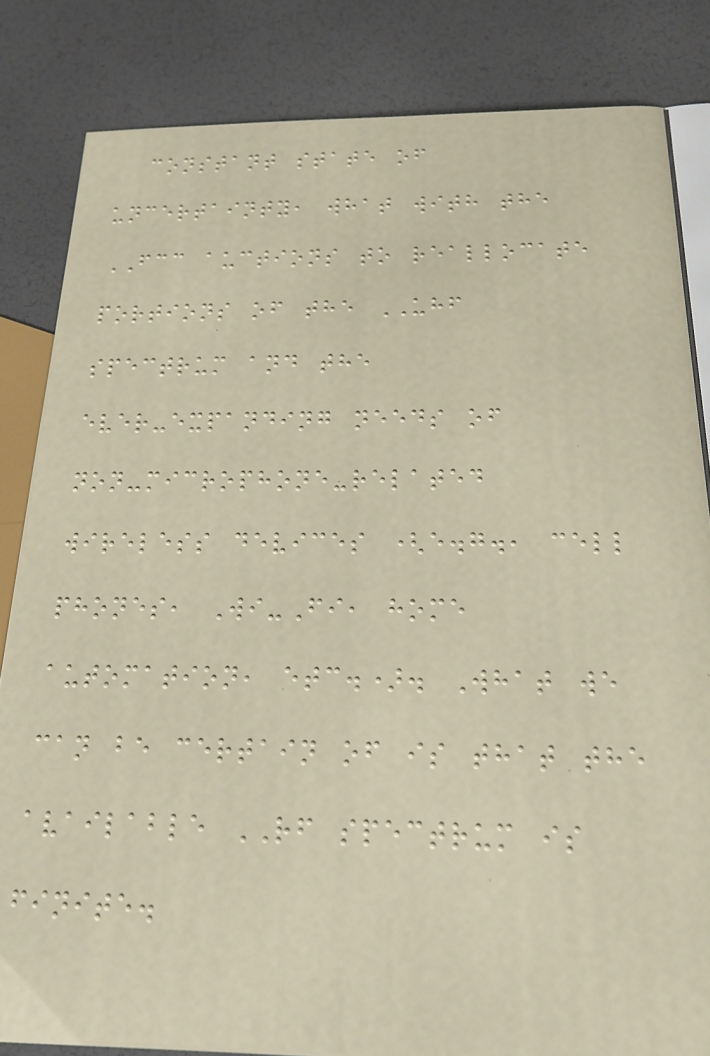constant state of
uncertainty, what with the
FCC auctions to reallocate
portions of the UHF
spectrum and the
ever-expanding needs of
non-microphone-related
wireless devices (e.g., cell
phones, Wi-Fi, home
automation, etc.). What we
can be certain of is that the
available RF spectrum is
finite.
